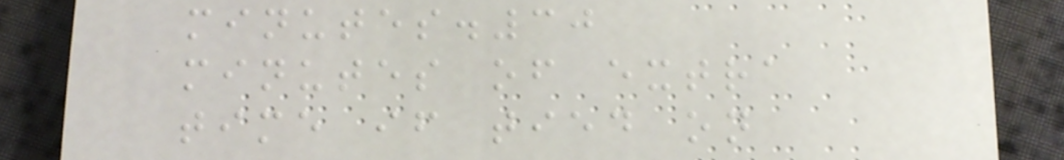minutes.30
minutes of extra
time if tied on
